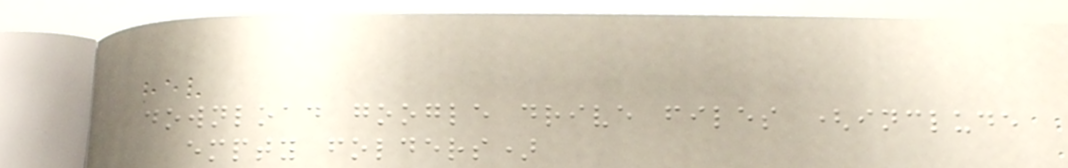download google drive files (include
empty folders)
